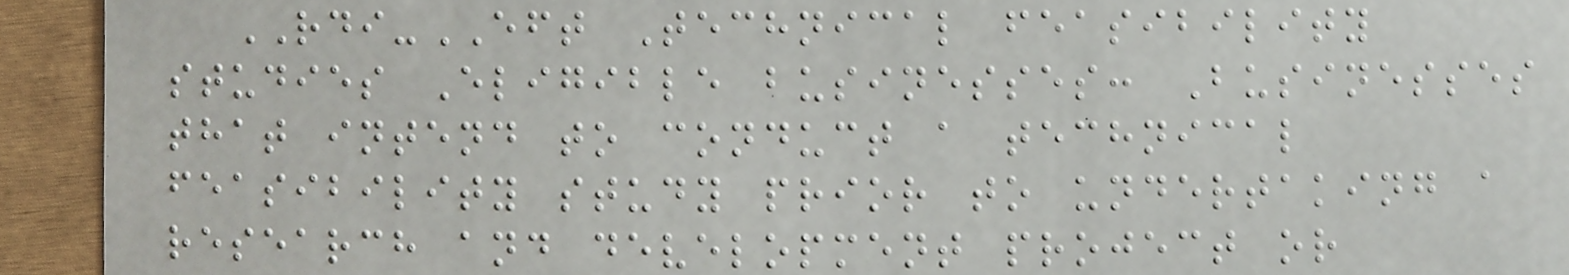RDI-EFT Technical feasibility
studies Eligible businesses: Businesses
that intend to conduct a technical
feasibility study prior to undertaking a
research and development project or
